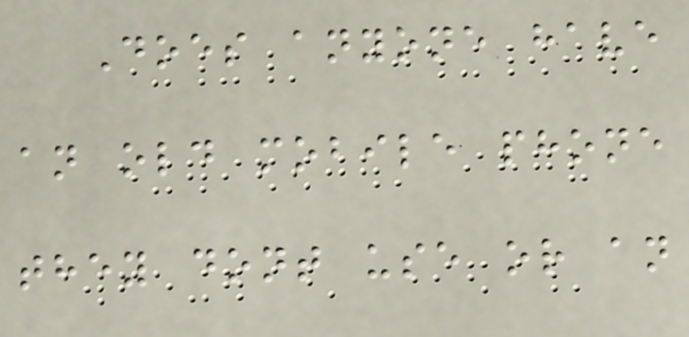Does anyone have
an old mobile phone
they dont use or an
